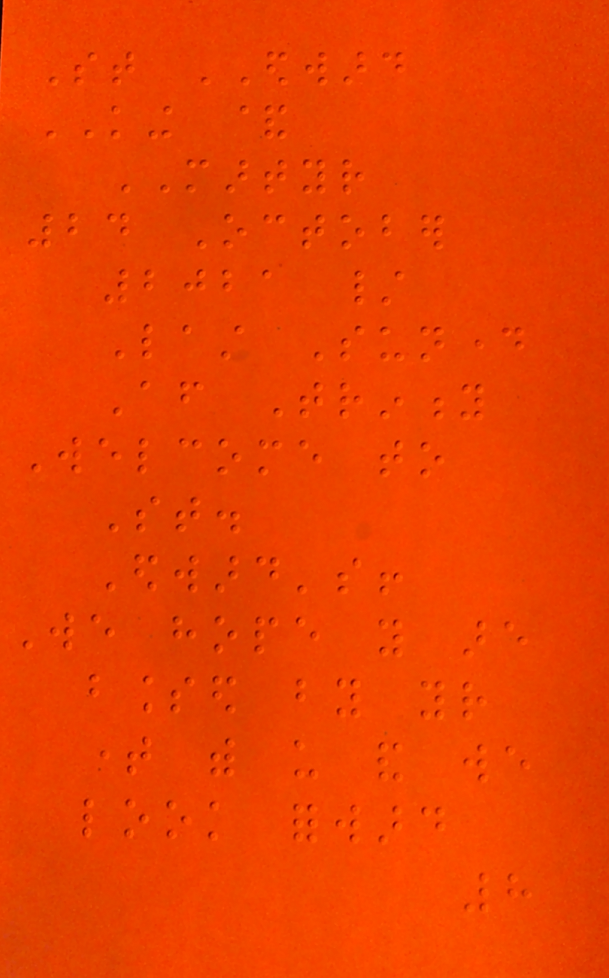St EDWARD
KING &
MARTYR
24 October
2021 /
Last Sunday
After Trinity
Welcome to
St.
Edward's!
We hope you are
blessed by your
time with us and we
look forward
8
